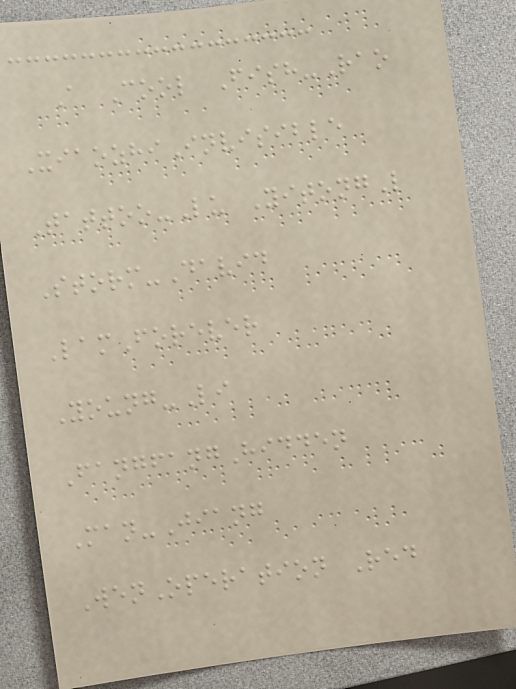A Cool Fish-Rao
XiaozhiInvisible
Tattoo-Lu YitongL
Storm-David
LamForever
Young-Li
FangfangHidden
Man-Jiang
WenOperation Red
